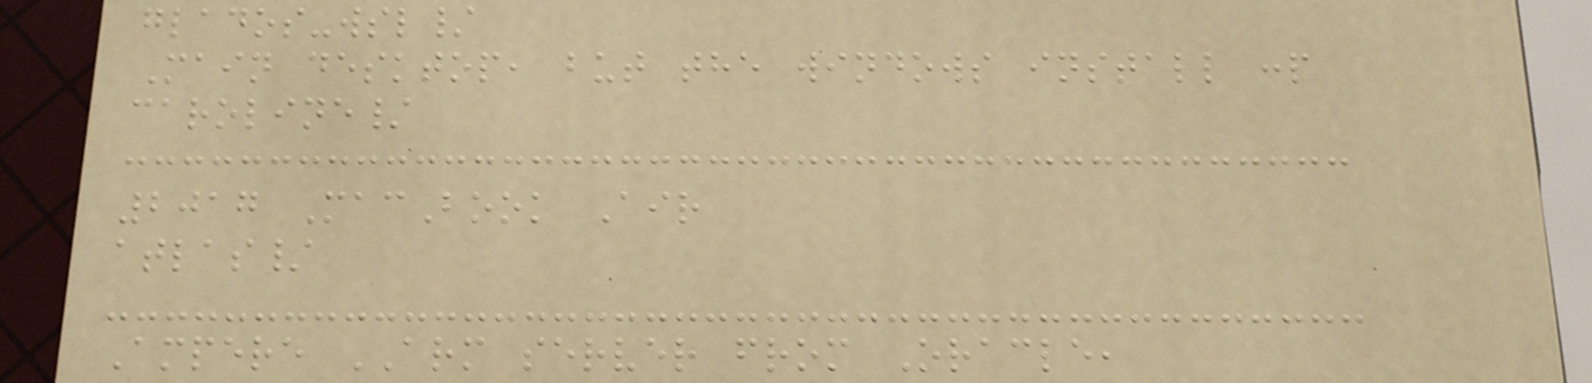glados-wsl/
Main desktop, but the windows install :p
caroline/
2017 MacBook Air
atlas/
Ampere ARM server from Oracle,
